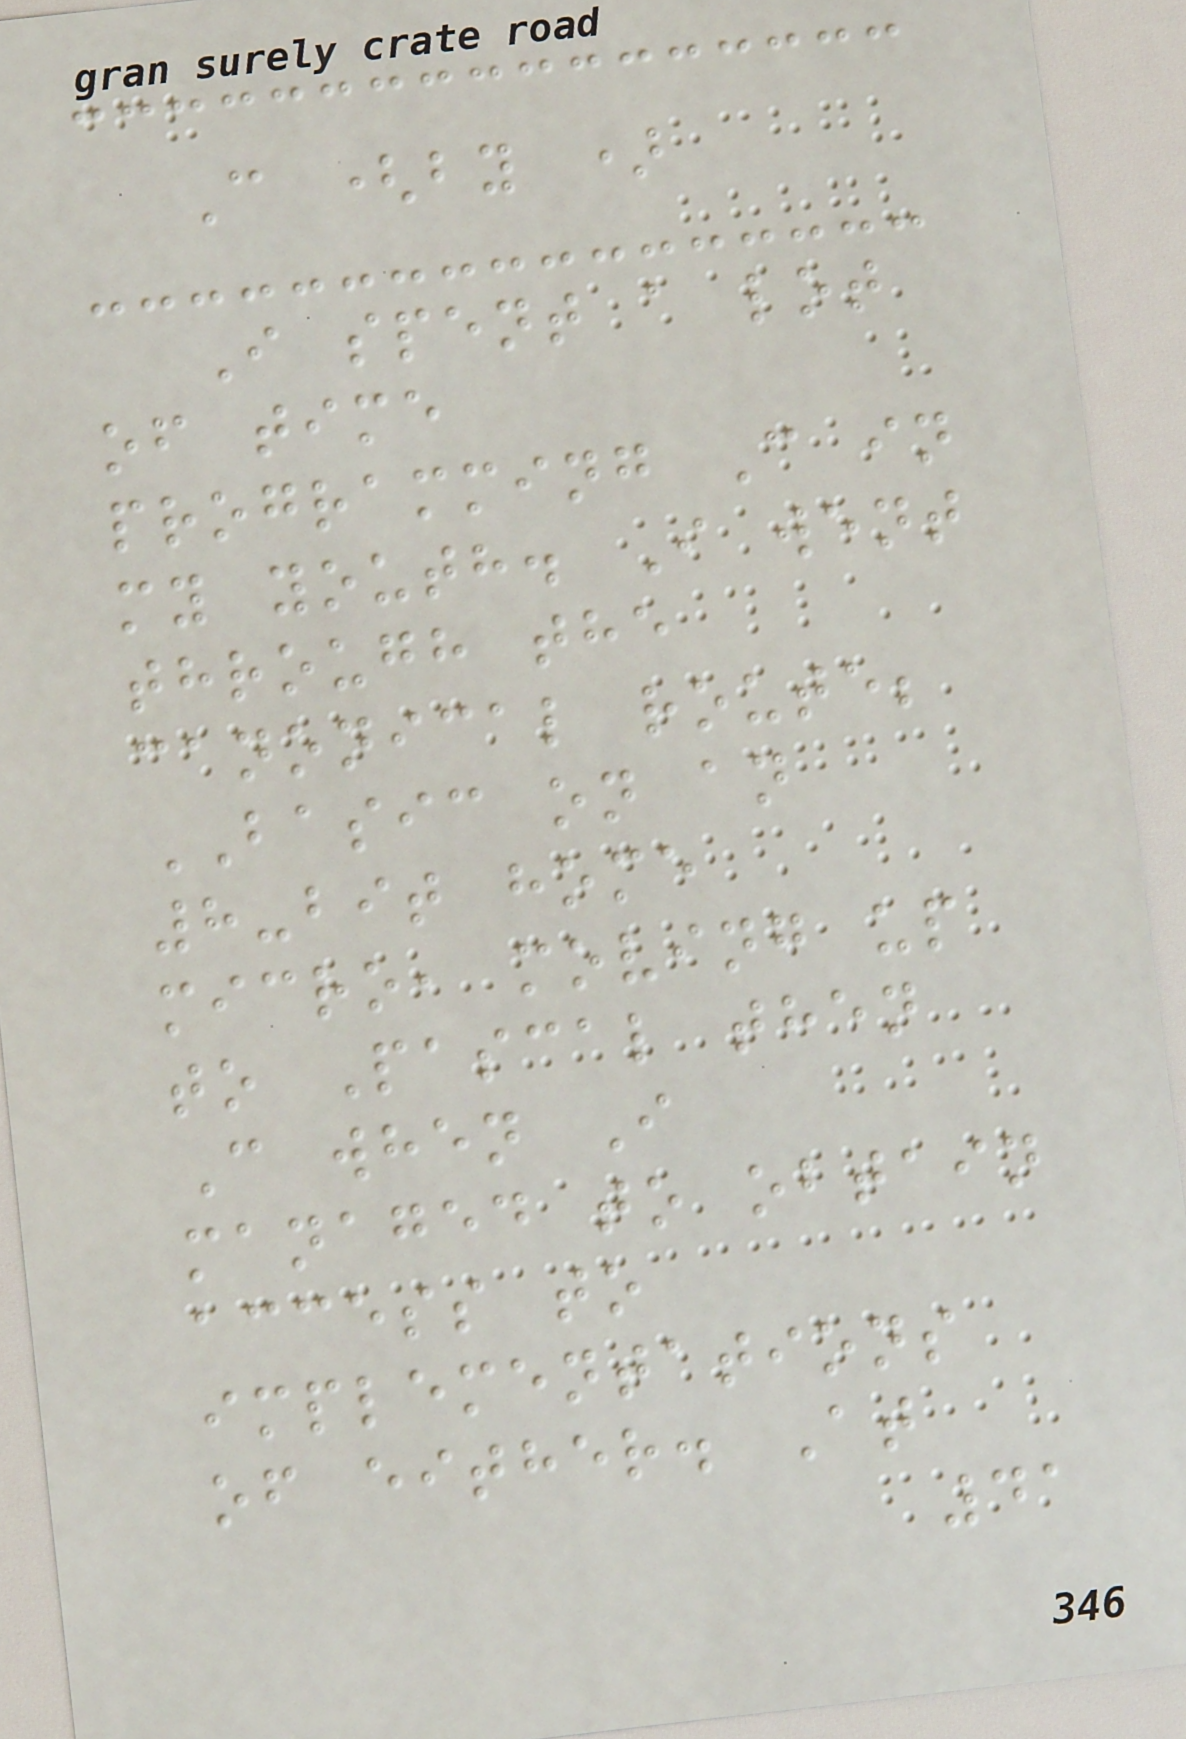C (by )
I spent a lot
of time
programming C in
my youth. I went
through the
canonical route;
BASIC on an
8-bit home
micro, moving up
to Pascal then
C when I
managed to obtain
access to
implementations
of either. At
41
